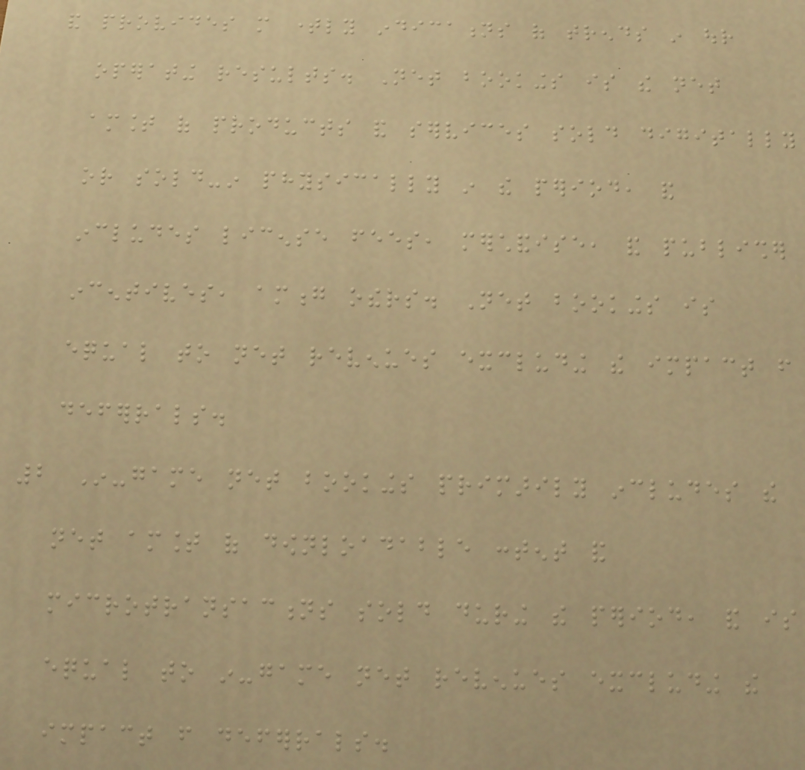and provides more timely indications of trends in our
operating results. Net bookings is the net
amount of products and services sold digitally
or sold-in physically in the period, and
includes license fees, merchandise, and publisher
incentives, among others. Net bookings is
equal to net revenues excluding the impact from
deferrals.
2 In-game net bookings primarily includes the
net amount of downloadable content and
microtransactions sold during the period, and is
equal to in-game net revenues excluding the
impact from deferrals.
